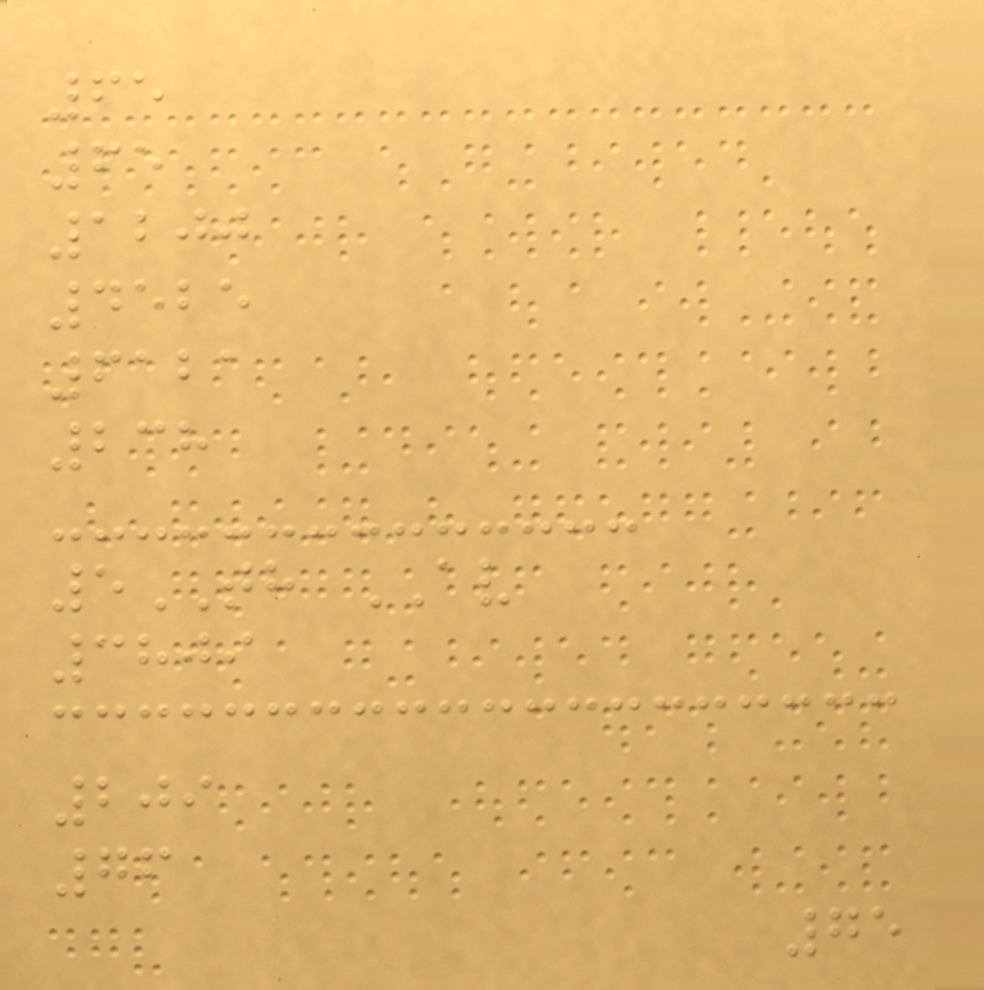65
65
1200
4525
6121
238
5TH AV
3809
209
76
75
